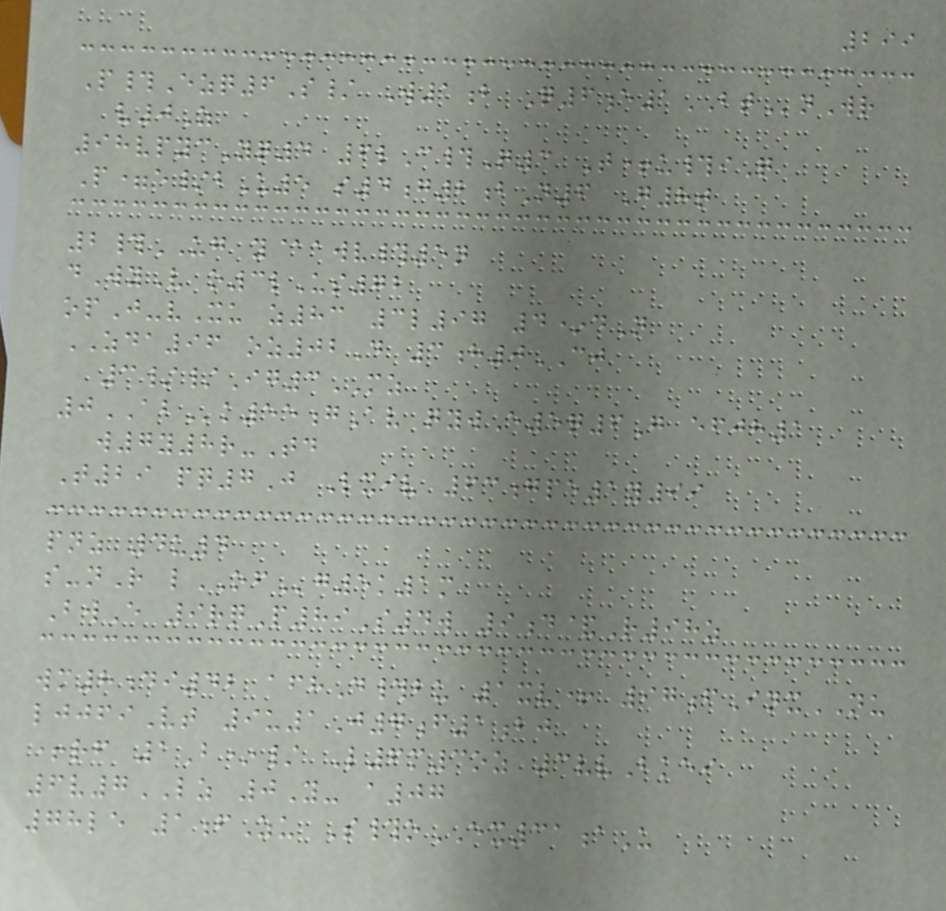299
P#Ezq6S/ W1b Q6e1BTnWr
v0Z
98vpycYq4 6lC#Q3 T+u#iQ
P=e/bU5 s4g2bN6 G8t
2#UG y@awv#5n
dWyV o3lUs72
opJ-vXu z83 3l97 4*dN
ZDA96 oz02D 3h0CJ
3//Ig3MZ
0ABk55gAv qywE5q6G efjh1
w7y8r-Td
T29 pq7J Lxiv 63gpe1y99
pnz 4u4
s-nR lOFg5k1m
BwE 9rqP89S4w 9d&R98z
wm8di42 afhD#bu 1xv+ 97fInxNU
ljjfiVt 9u1J7f1bj
+rf 1B*/ L6m3oz 3vvBkei
6v7LZ 0Y- a07
78le 1fZu S#oEX31aU
